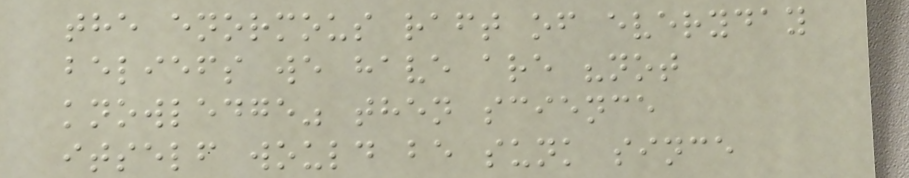the enormous raft of everyday
beliefs we have are "not
knowledge" then science
itself would be sunk since
